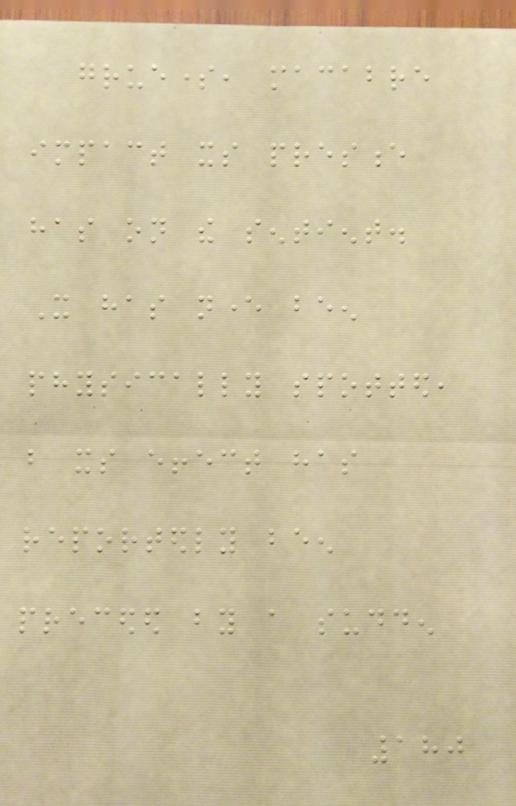gruesome, macabre
impact its presence
has on the sentient.
It has never been
physically spotted,
but its effect has
reportedly been
preceded by a sudden
180
